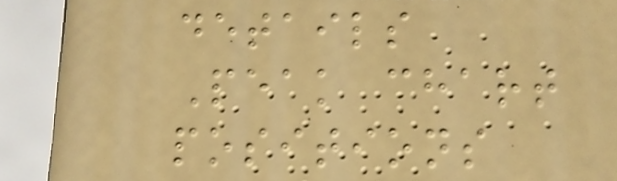details
Peak chart
positions
